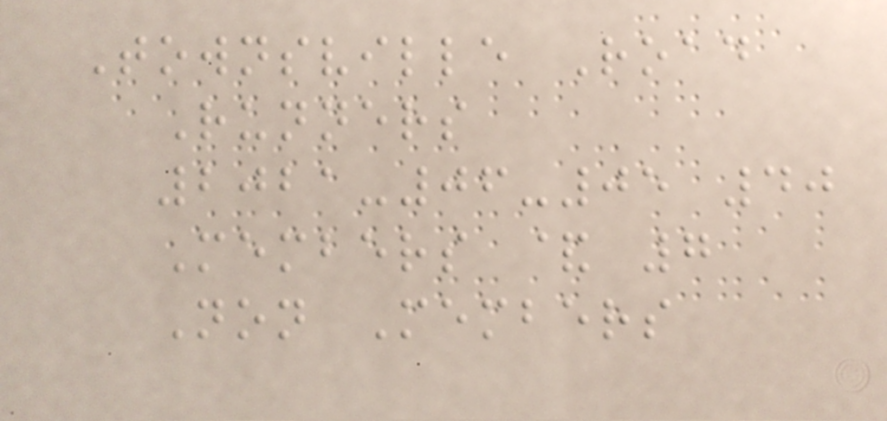Townsville Road
Runners
2021-06-05 40
Members & 7
Non Members
